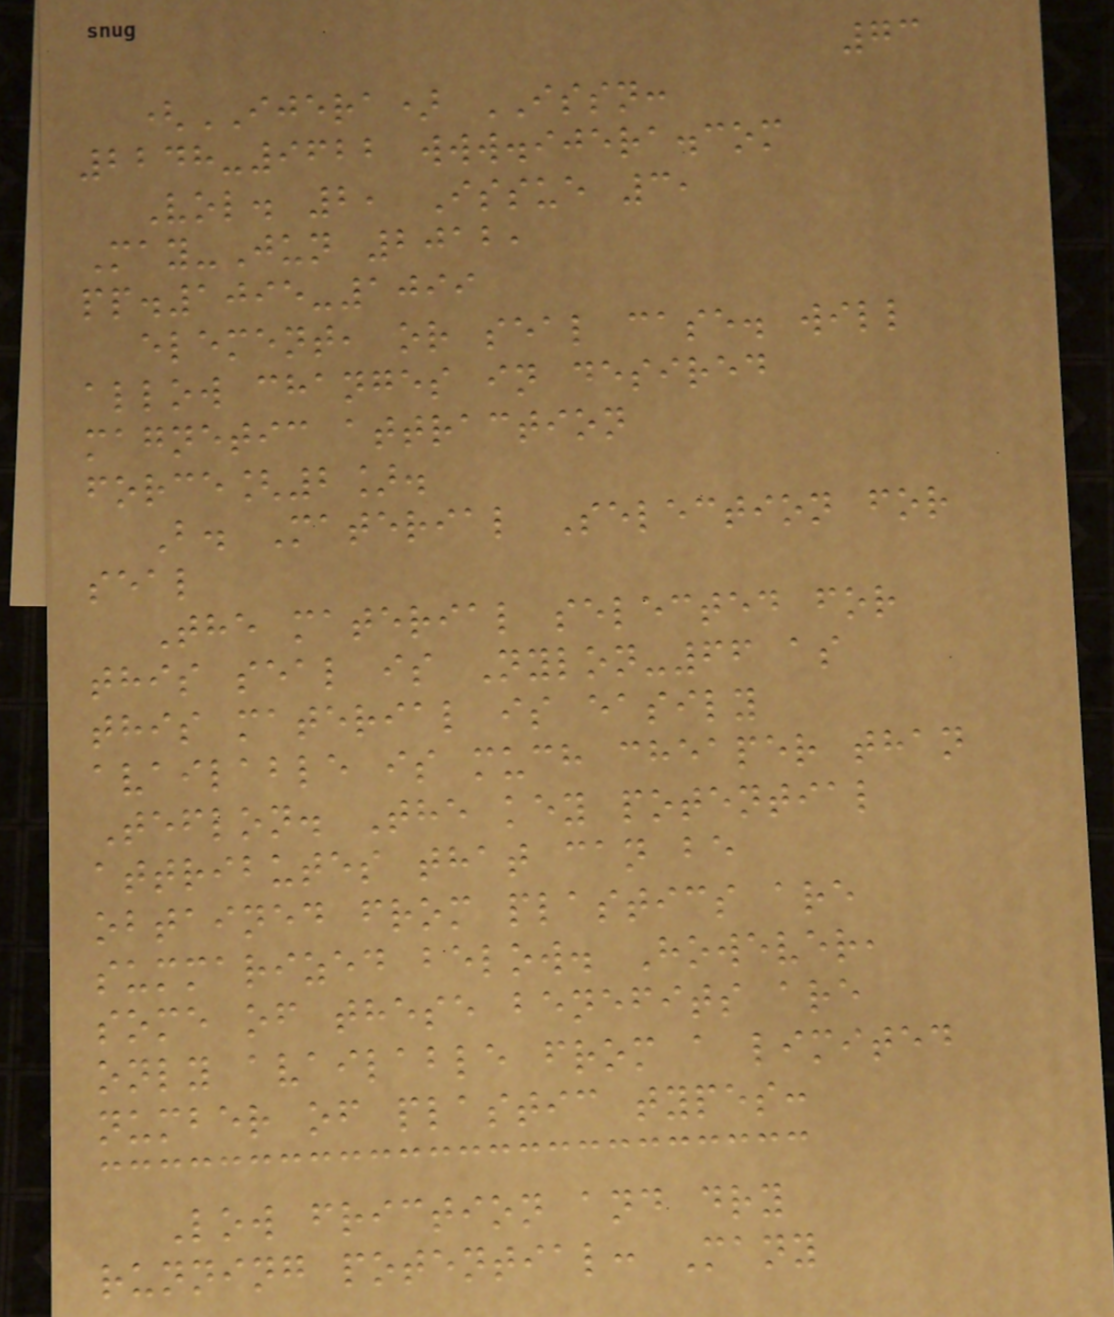73
(IJERA) ISSN:
2248-9622 www.ijera.com
Vol. 2, Issue 3,
May-Jun 2012,
pp.1095-1099
element, or seal case. will
allow changes in desired
magnetic attraction
force[2].
B. Material Selection for
seal
The material selected for
this seal is Nylon-66 as
this material is easily
available is much cheaper than
Teflon. The key potential
attributes that can be
obtained from plastics are
summarized below. However,
some of these benefits are
only available from a limited
number of plastic types:
Low friction and dry
running potential: Many
